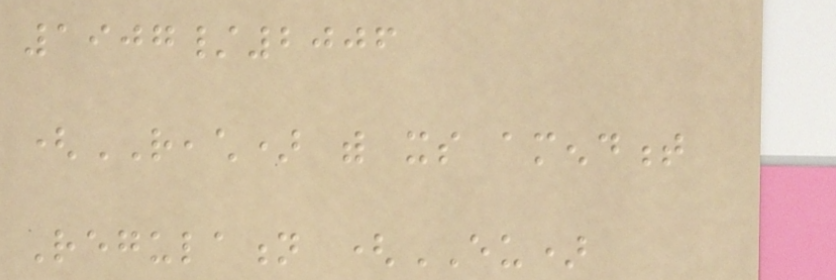1907/2006
(REACH) with its amendment
Regulation (EU)
